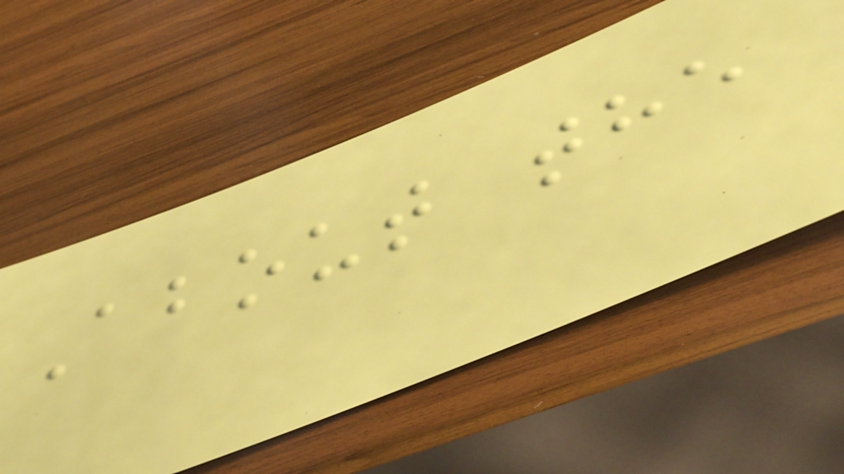About the
